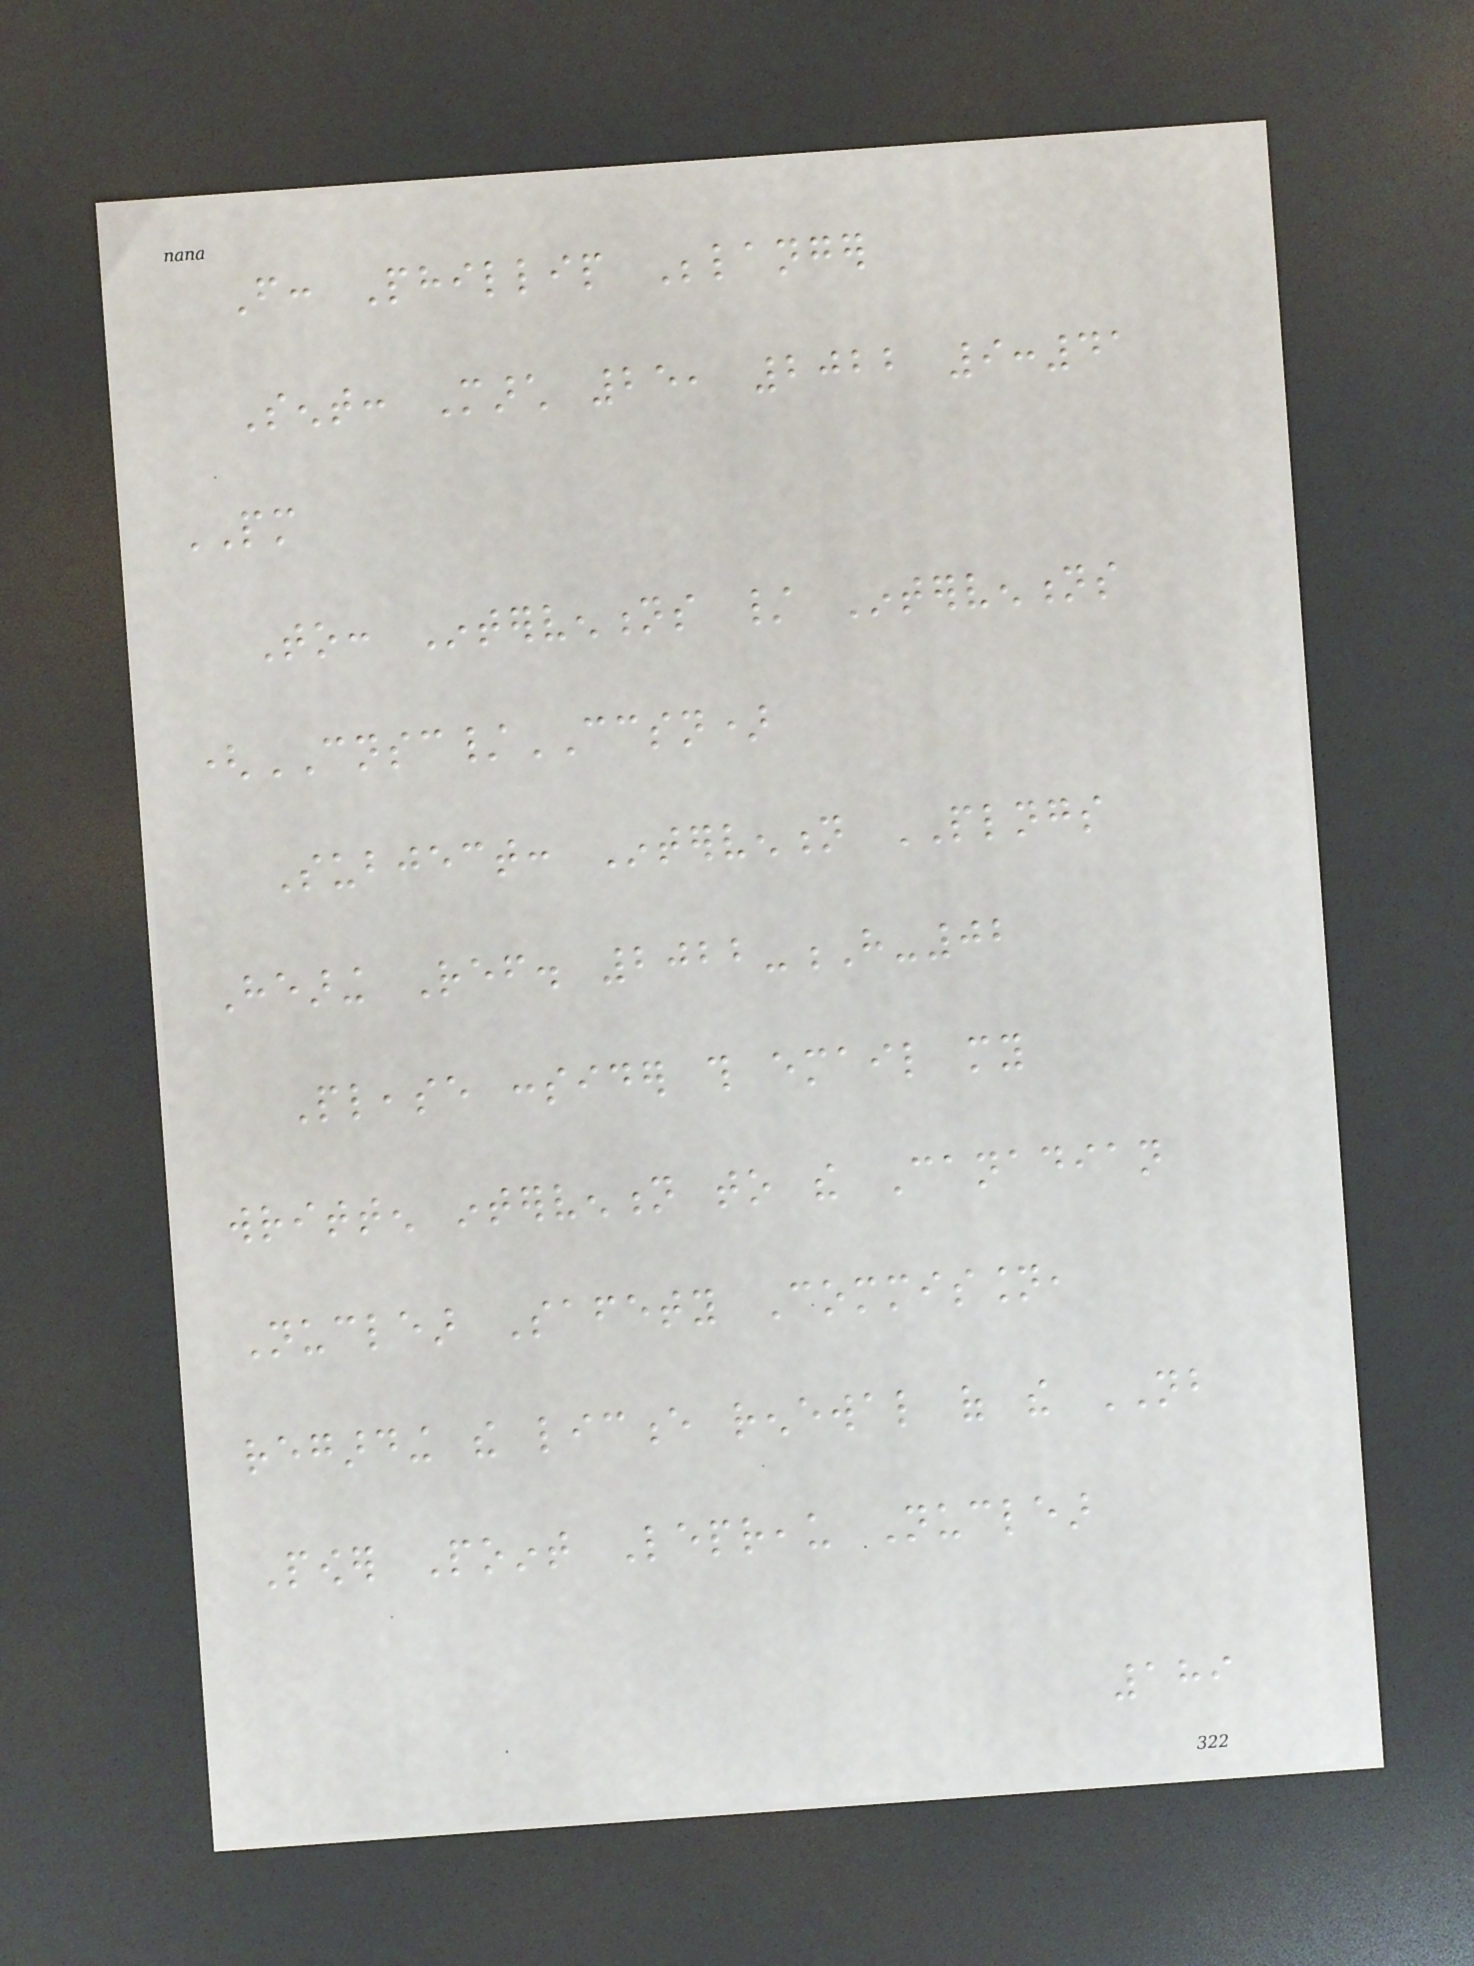From: Phillip Belanger
Sent: March 25, 2022 9:41
PM
To: Interventions / Interventions
(CNSC/CCSN)
Subject: Intervention PLNGS
Hearing Ref. 2022-H-02
Please consider this email my
written intervention to the Canadian
Nuclear Safety Commission,
regarding the licence renewal of the NB
Power Point Lepreau Nuclear
189
